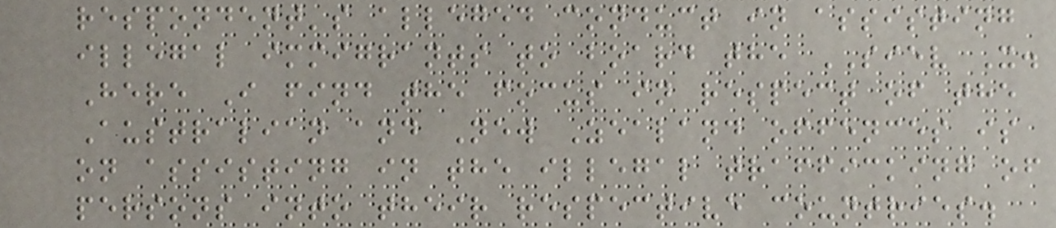respondent's alleged conduct in assisting
illegal immigrants to board the SIEV X.
Here I find the focus in respect of the
Australian and New Zealand offences is
on assisting in the illegal trafficking of
persons into their respective countries.
